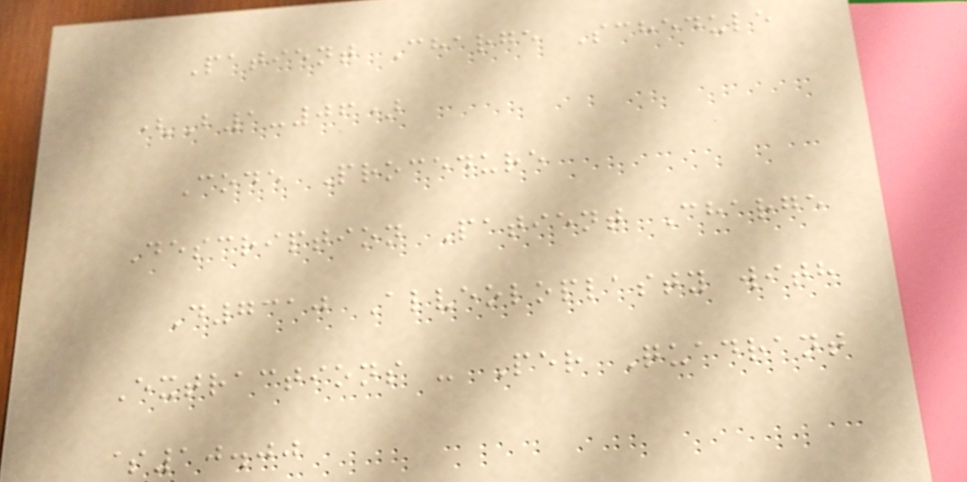Patient Charge Schedule
(B1-06)
Code Procedure
Description Patient Charge
D7310 Alveoloplasty with
Extractions - Per Quadrant
$10.00
